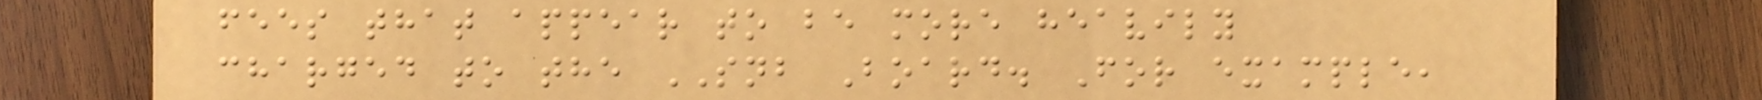fees that appear to be more heavily
charged to the SNB Board. For example,
